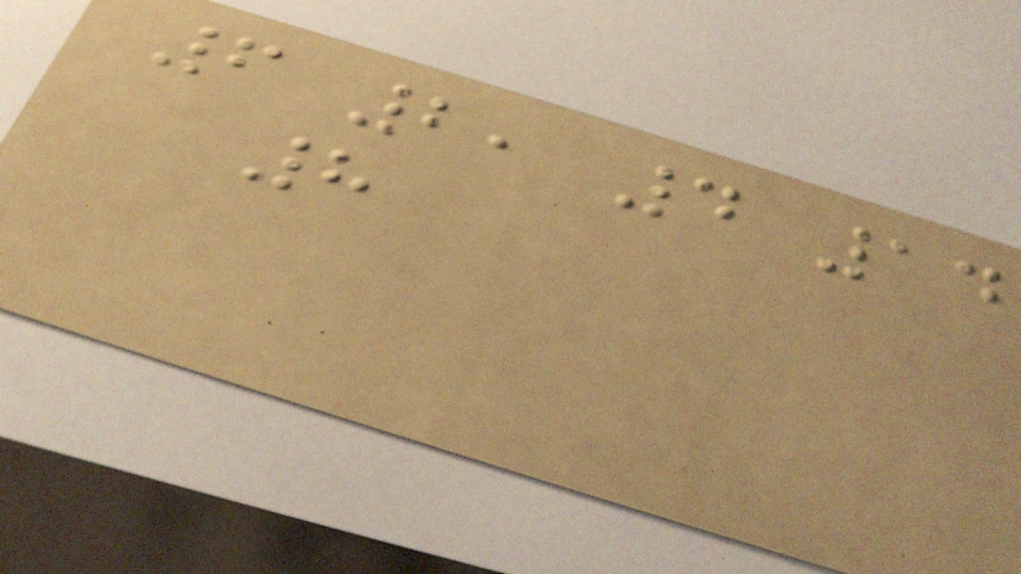6 2, 4 14
8
